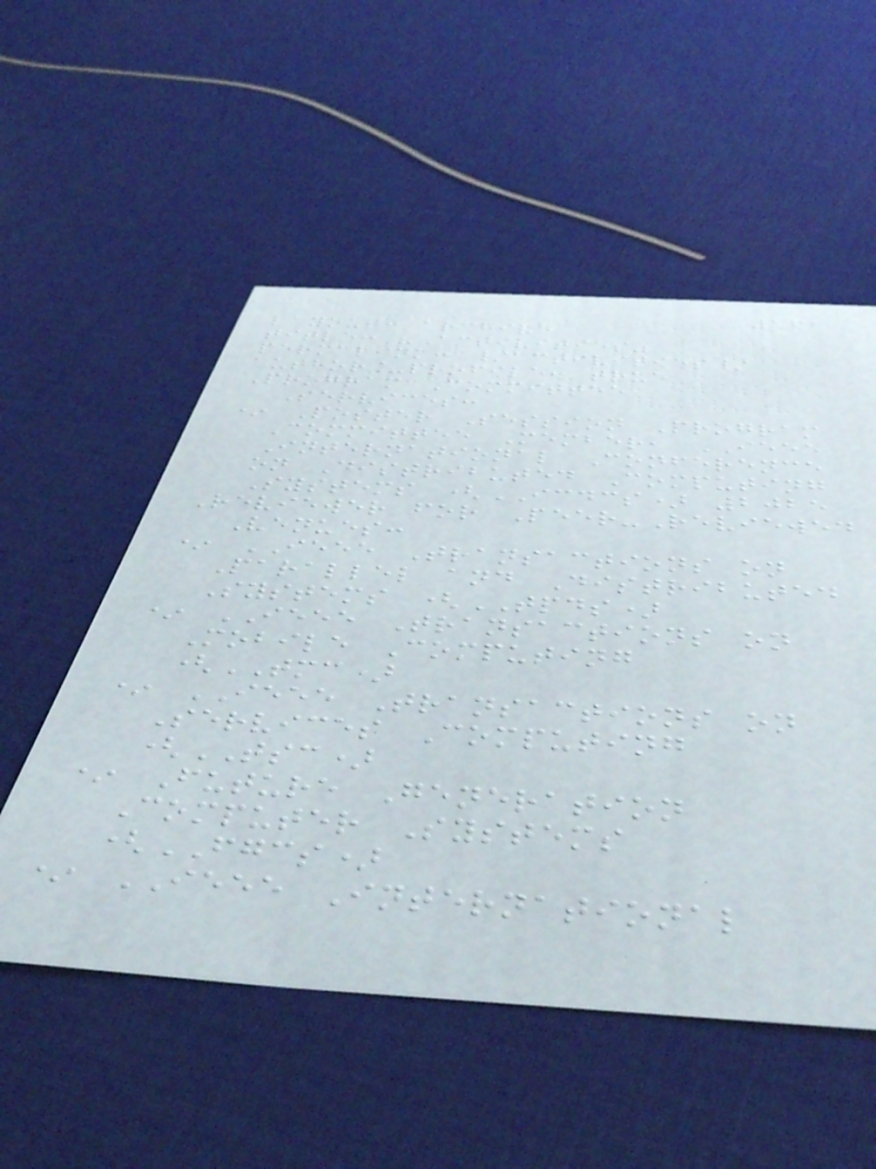162
layout: archive
title: "Activities"
permalink: /activities/
author_profile: true
Program Committee
Services:
* Poster Session Program
Committee Member, IEEE
International Conference
on Distributed Computing
Systems (ICDCS) 2025
Reviewer for Peer-Reviewed
Venues:
* IEEE Transactions on
Parallel and Distributed
Systems (TPDS)
* IEEE Transactions on
Mobile Computing
(TMC)
* IEEE Transactions on
Services Computing
(TSC)
* Future Generation
Computer Systems
(FGCS)
* IEEE International
